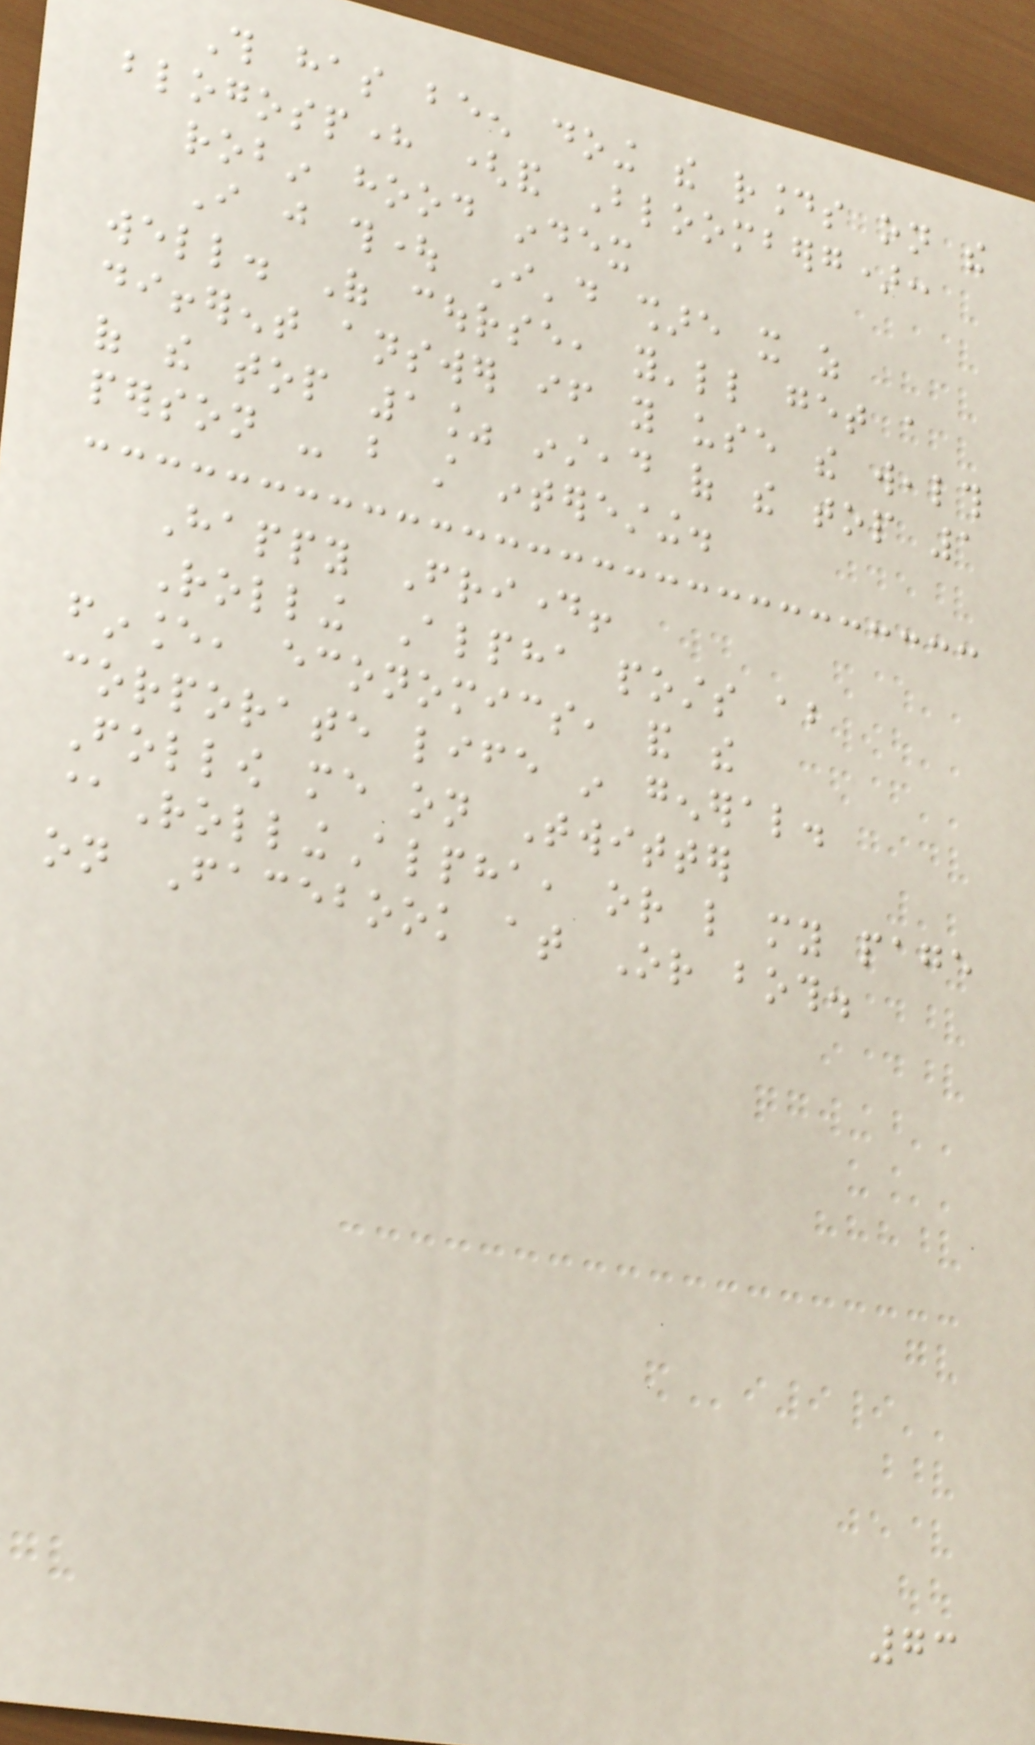This has been doing the rounds on the
blogosphere (and Bloomberg):
robin hood index
I just thought I'd share it as
well. Of course, you'll get a
different answer if you use the wealth
of the top 1% instead of the top 1
person - but still interesting.
Happy Friday!
Rolling Alpha posts about
finance, economics, and the
corporate life in general.
Follow me on Twitter
@RollingAlpha, or like my page
on Facebook at Or both.
73
